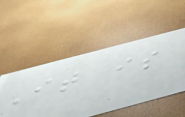It is
